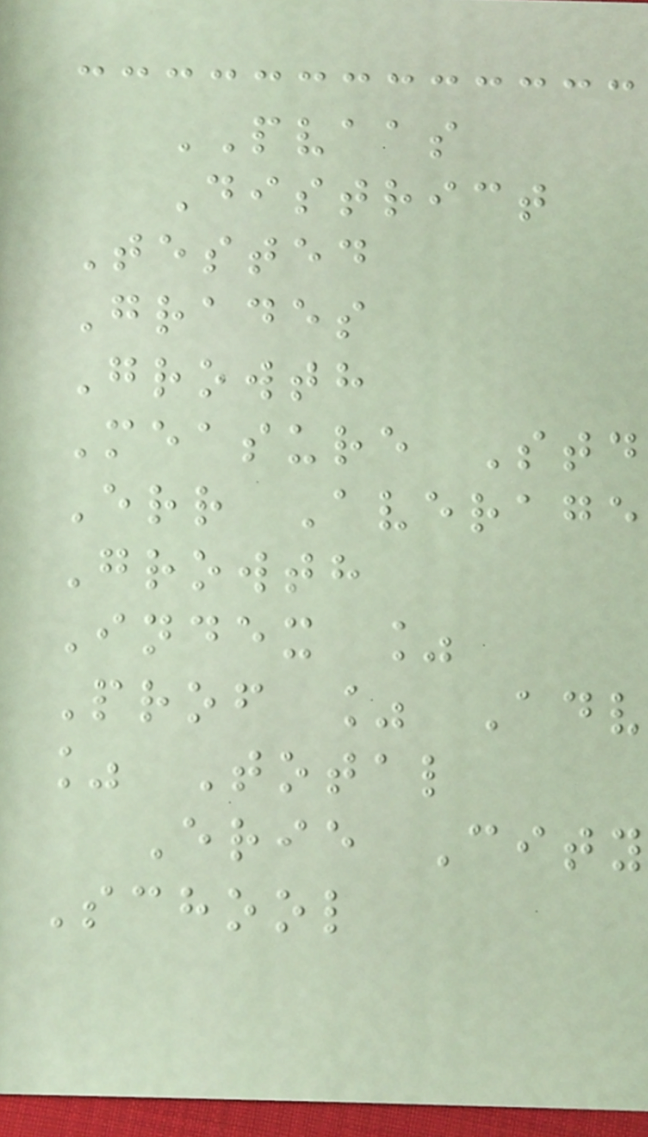PVAAS
District
Tested
Grades
Growth
Measure Std
Err Average
Growth
Index %
Prof % Adv
% Total
Erie City
School
